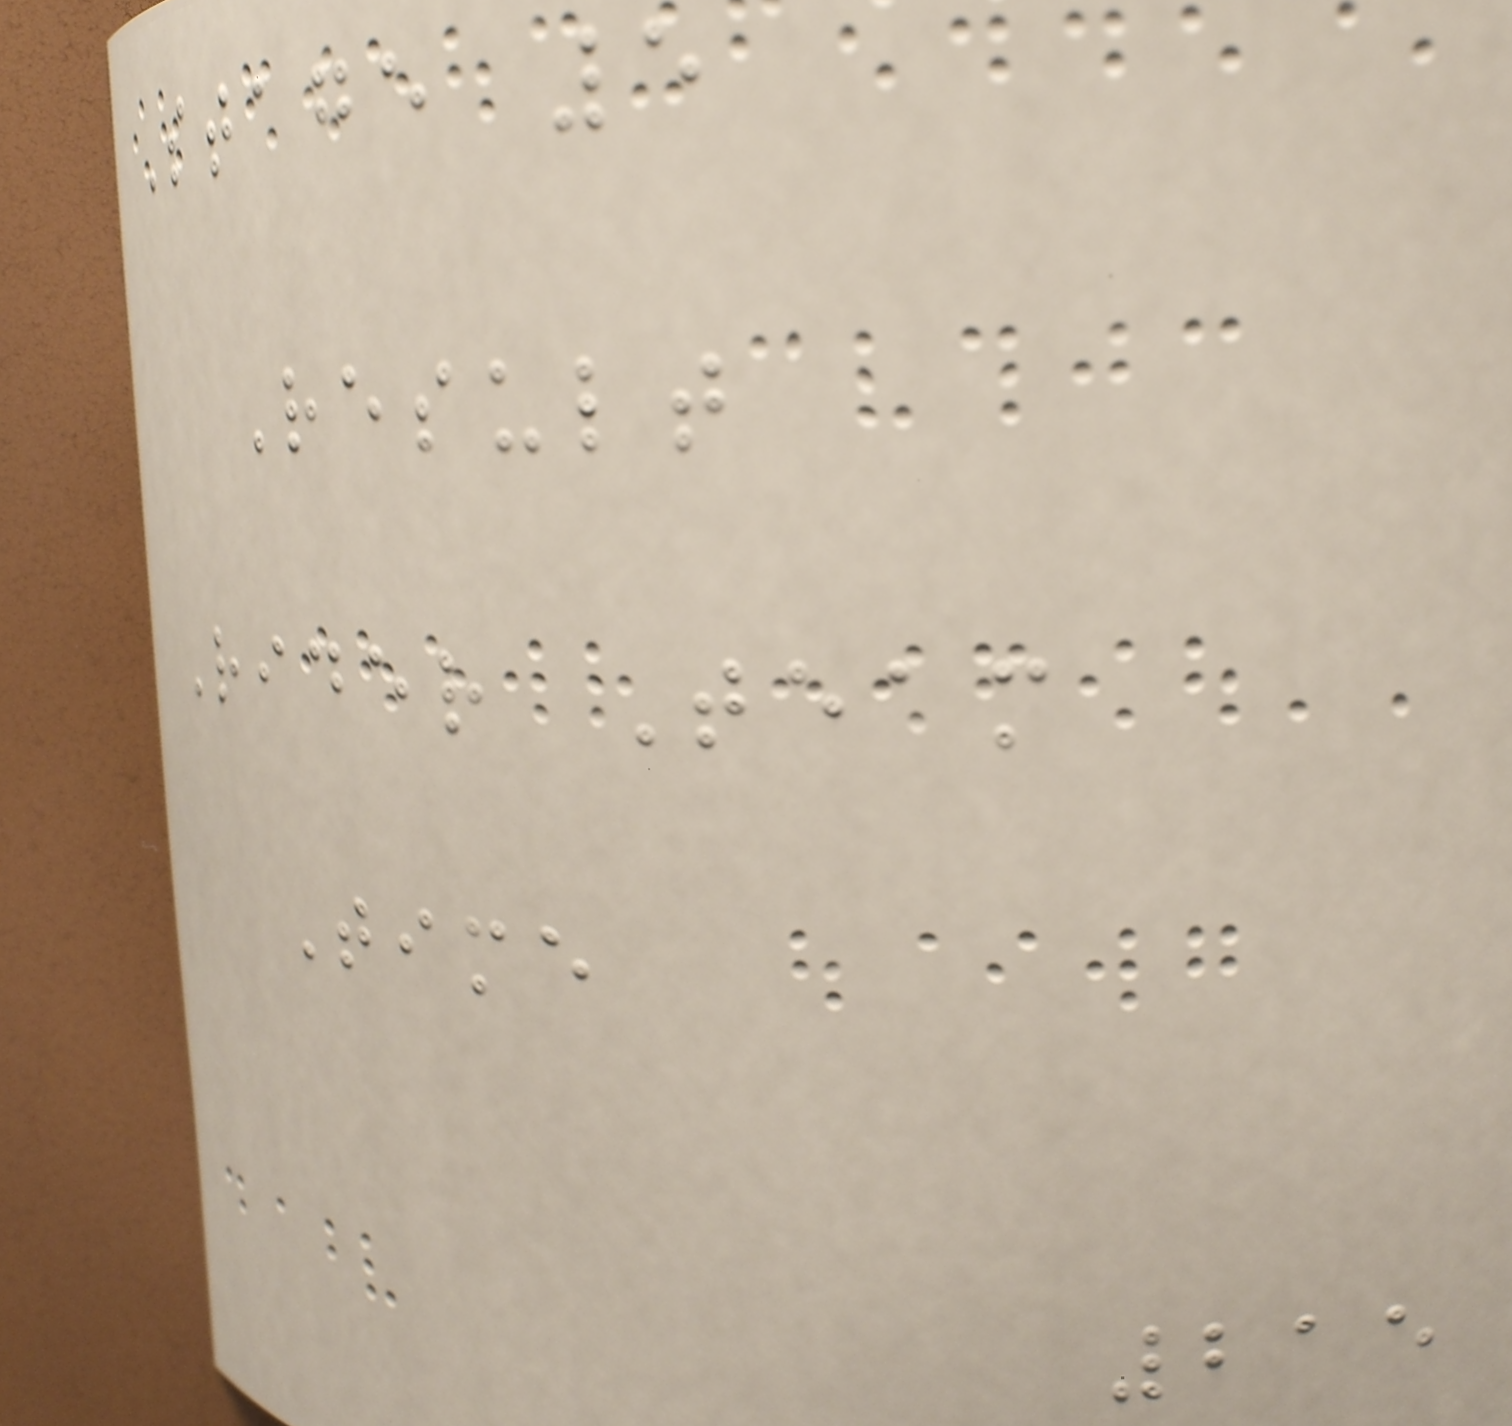Stage 5
Result
Rider Team
Time
215
